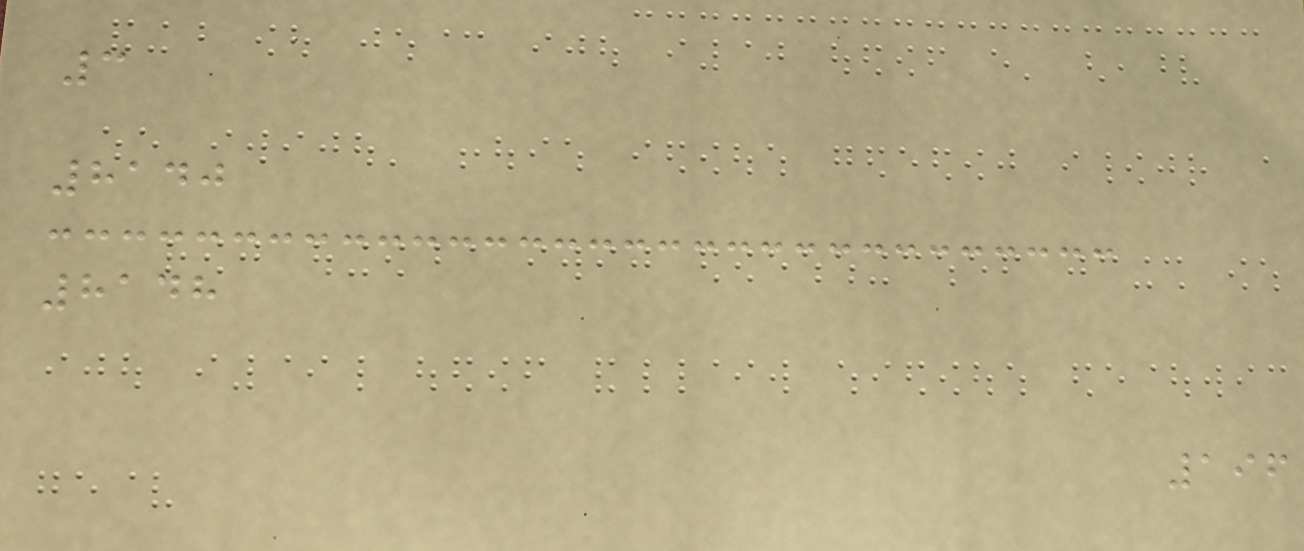3
8140
8148
196
